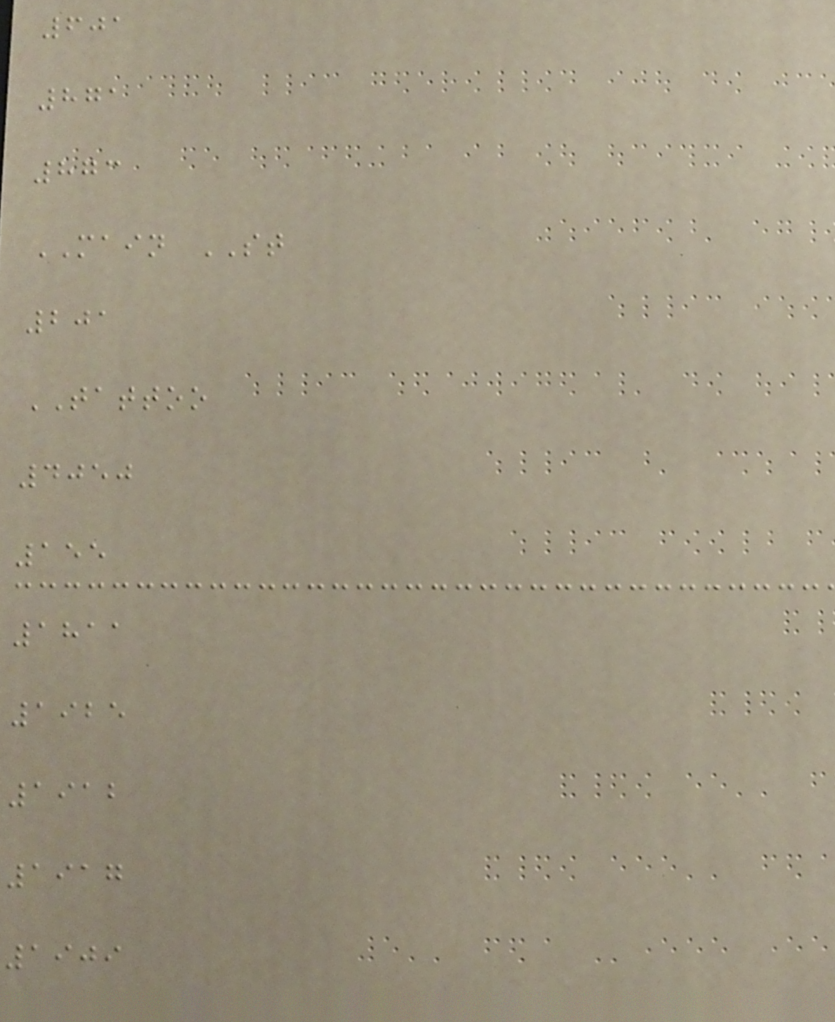601
871
873
MAIN ST
201
TATTOO
4050
155
1811
1925
1912
1917
1909
